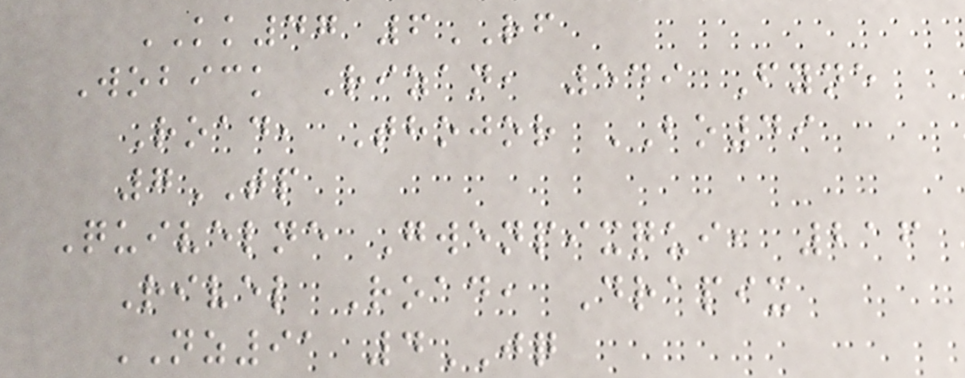KK47 6RF
Wobick Rizan, 549 Fyne
Road, Thojor BO49
7TP
Quivelne Gwenpixqui, 216
Rivel Road, Drapix
NZ91 4JQ
